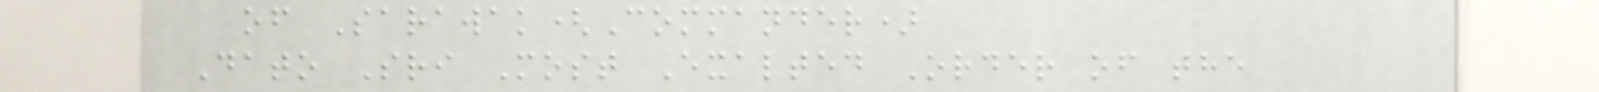of Sarawak(Commander)
Dato Sri Most Exalted Order of the
